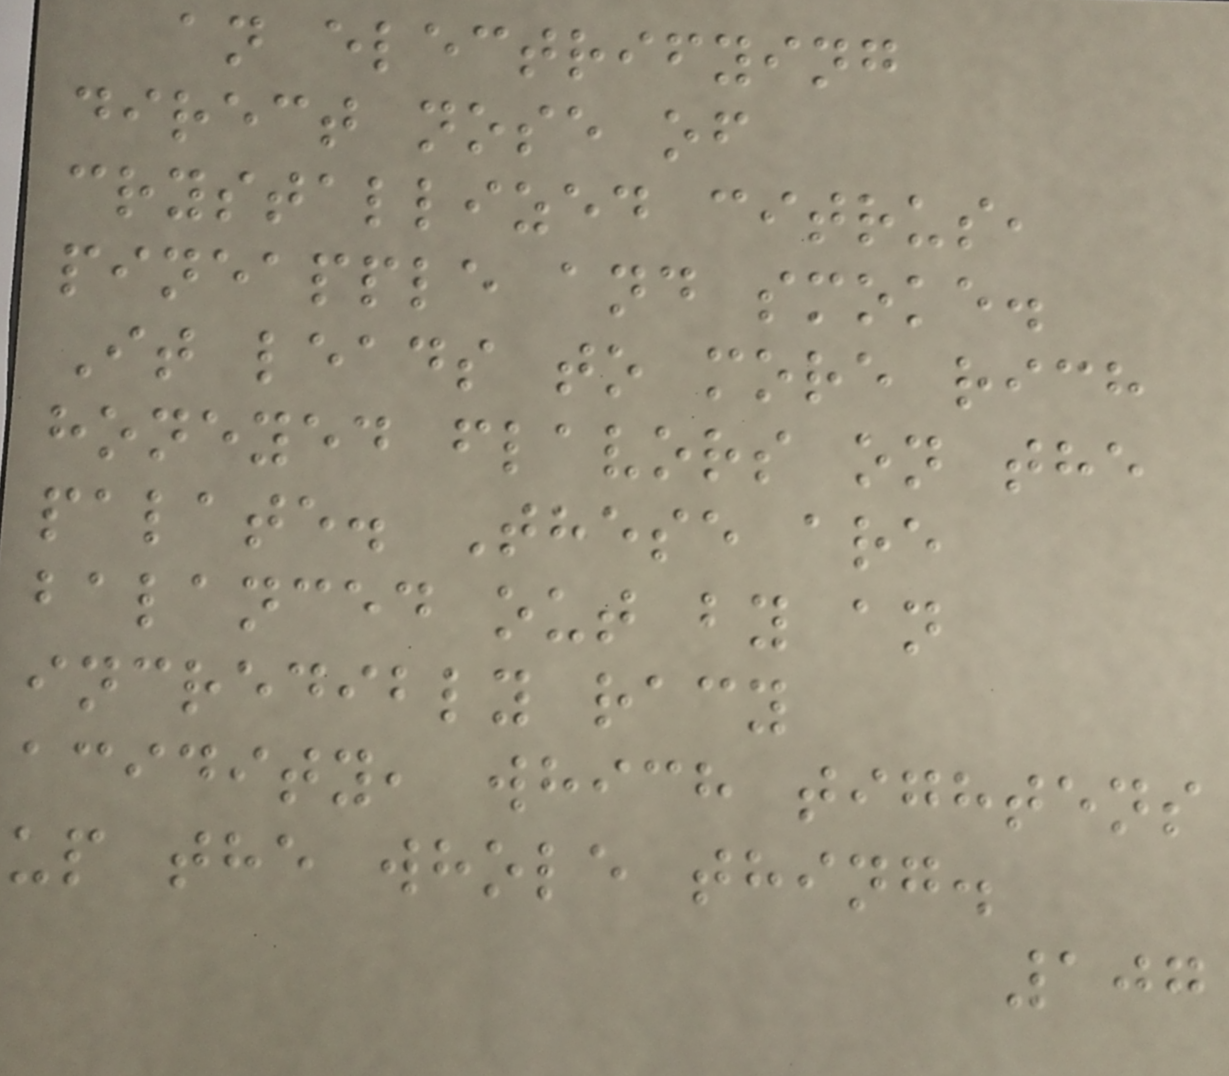an electrifying
direct nose of
crystallized citrus,
pineapple and smoke.
It leads to more rich
honeyed flavors on the
palate. These are
balanced out by an
incredibly racy
acidity, which tightens
up the whole thing.
107
